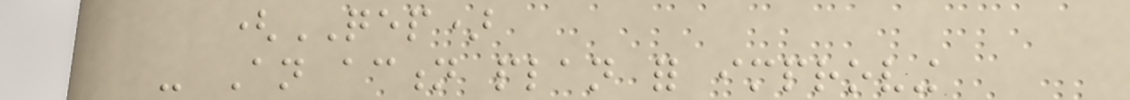(QEP)
- An action plan for improving
